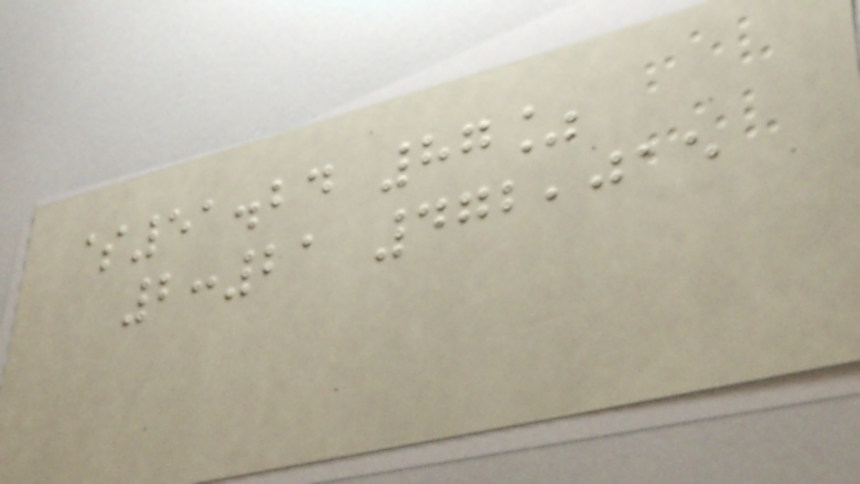$51.24 87%
2:21 472,015
